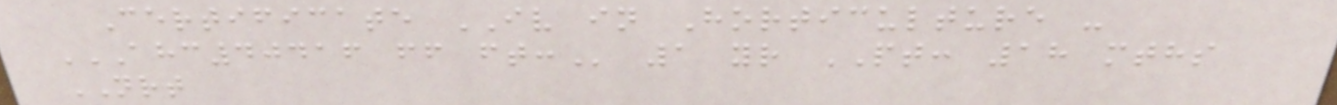Certificate IV in Horticulture -
AHC40416 FF FT: 1 yr PT: 18 mths
NRT
